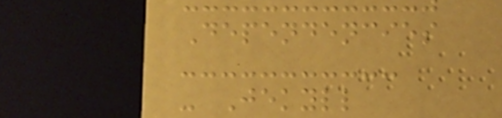Dependencies
- Jekyll
